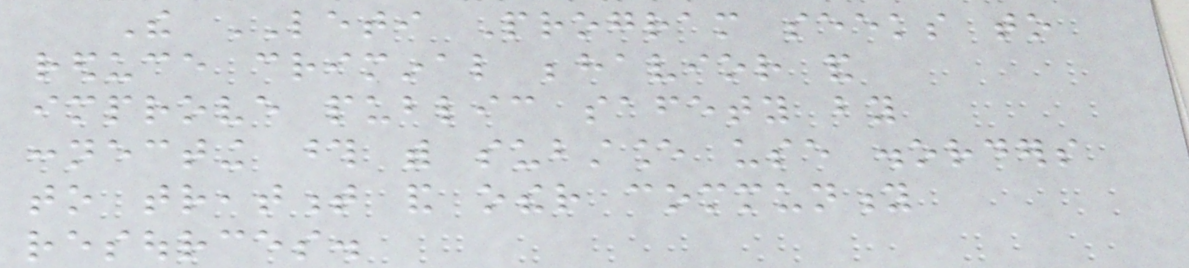The LETI Program seeks to
reduce criminal behavior and
improve public safety by
connecting those with substance use disorders
to treatment and other community
resources.
